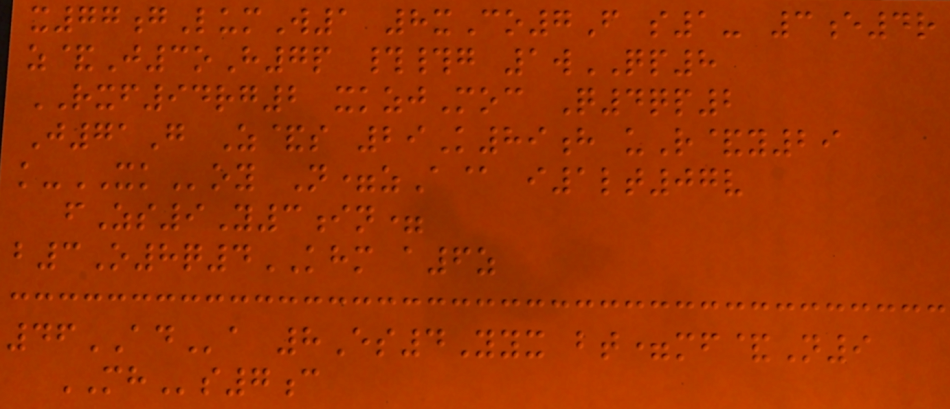x77gLumW1 8xCo7F s1- 3e4r
z&J3oH7p ##g 1wQP8
RXF94rg2 xkzjMoc Q4qp2
J71G Z&s 29K89h uR&y29
k-XKoy N=zA@ i1lt07v
fZs9Y3in=
b3O8q4KHM a6z
46ADa 8Es4Yyx bt=mf&N9
MHs7c
